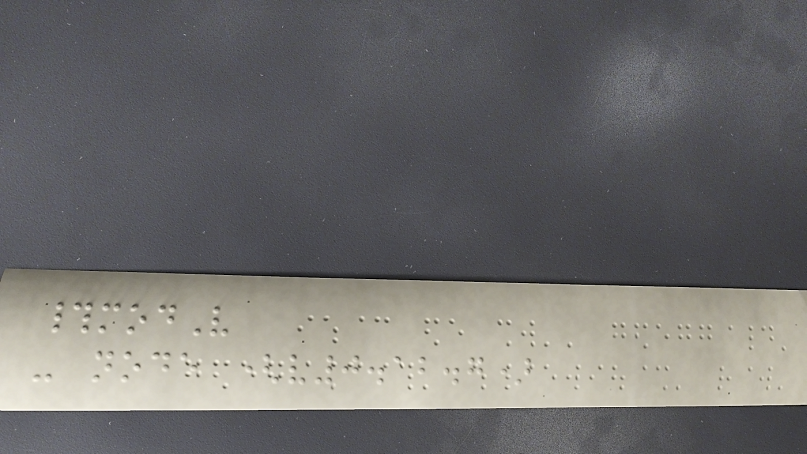#modV
- node (v0.12.7)
